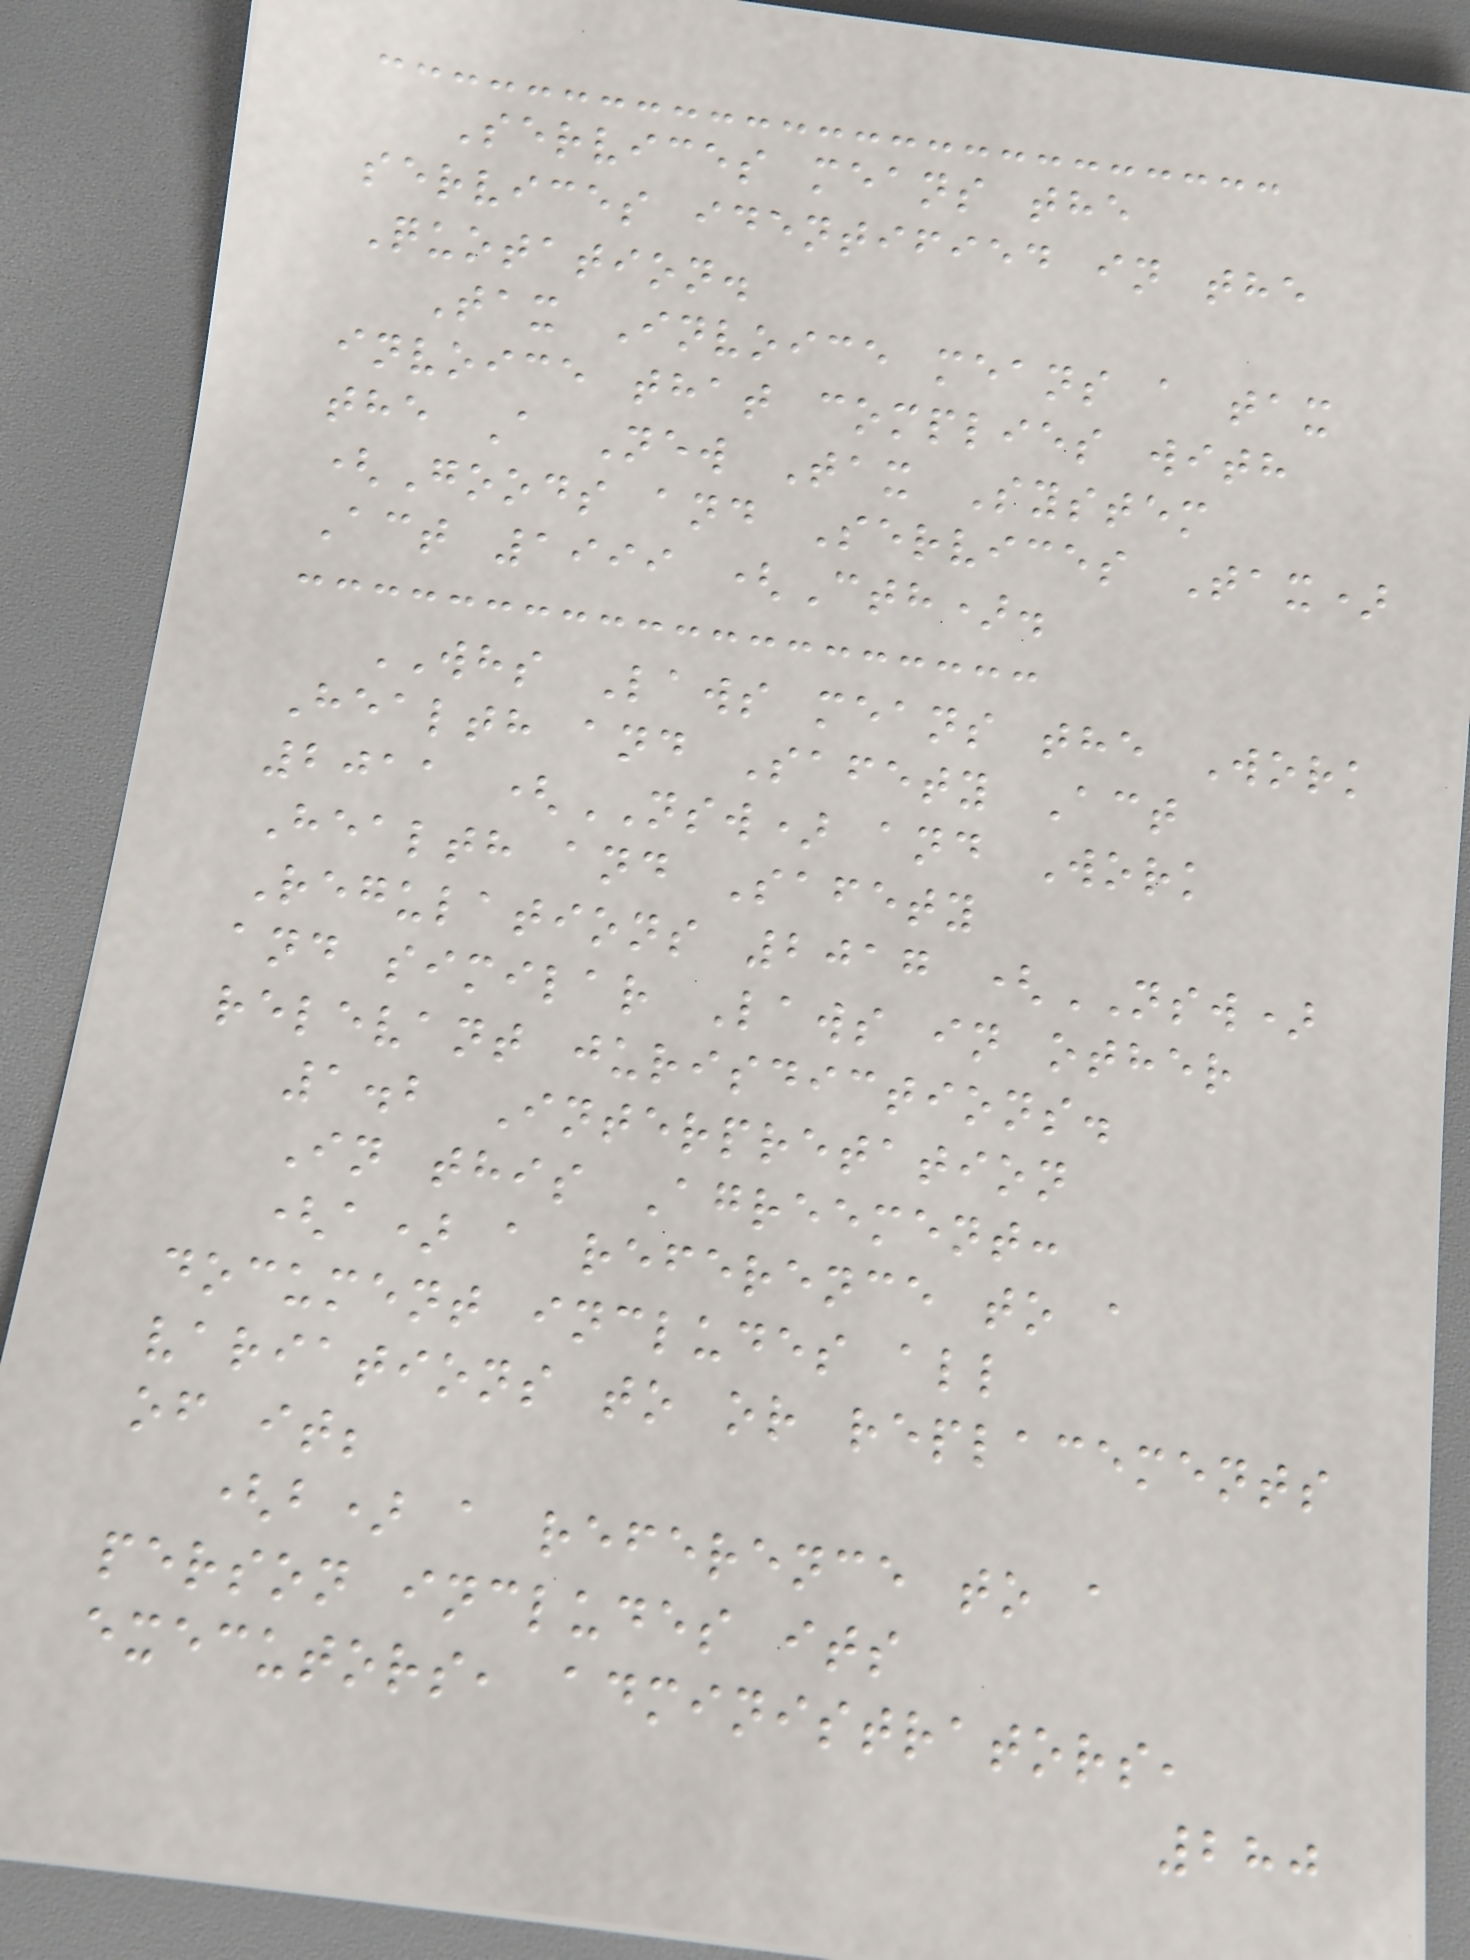Services means the
services identified in the
Quotation.
Tax Invoice means a tax
invoice that complies with
the A New Tax System
(Goods and Services Tax)
Act 1999 (Cth).
WHS Laws means the Work
Health and Safety Act
2011 (NSW) and Work
Health and Safety
Regulations 2017 (NSW)
and similar Laws in other
relevant jurisdictions.
1.2 Interpretation
In this Agreement:
(a) a reference to a
document includes all
variations to or replacements
of it;
(b) a reference to a
person includes its
executors, administrators,
280
